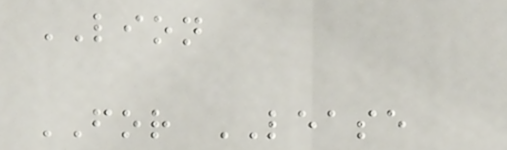LION
FOR LEASE
